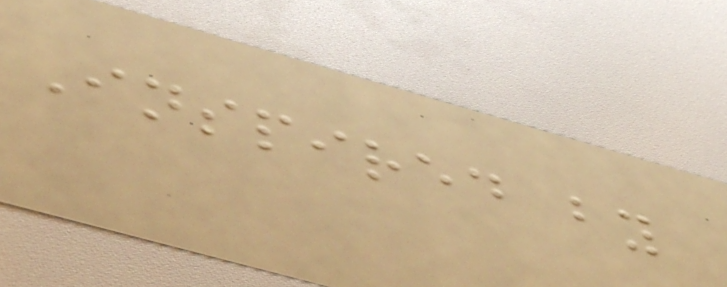Inspired by
